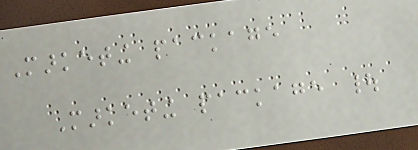Marketing package
Marketing package |
